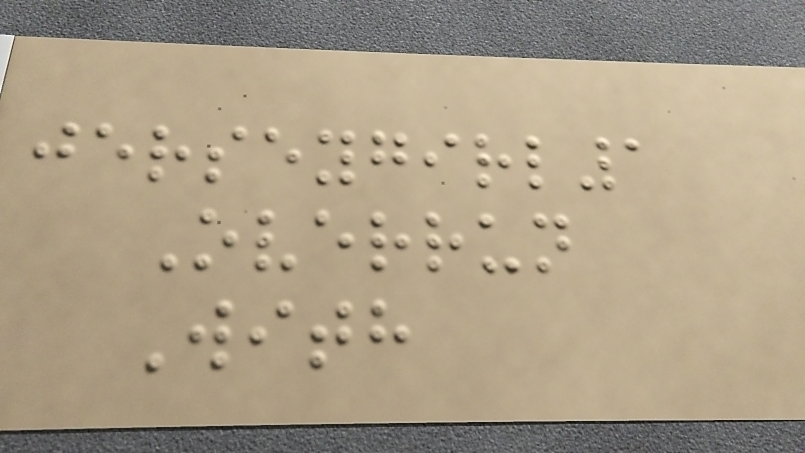jerseygirl1
Overrun
With
